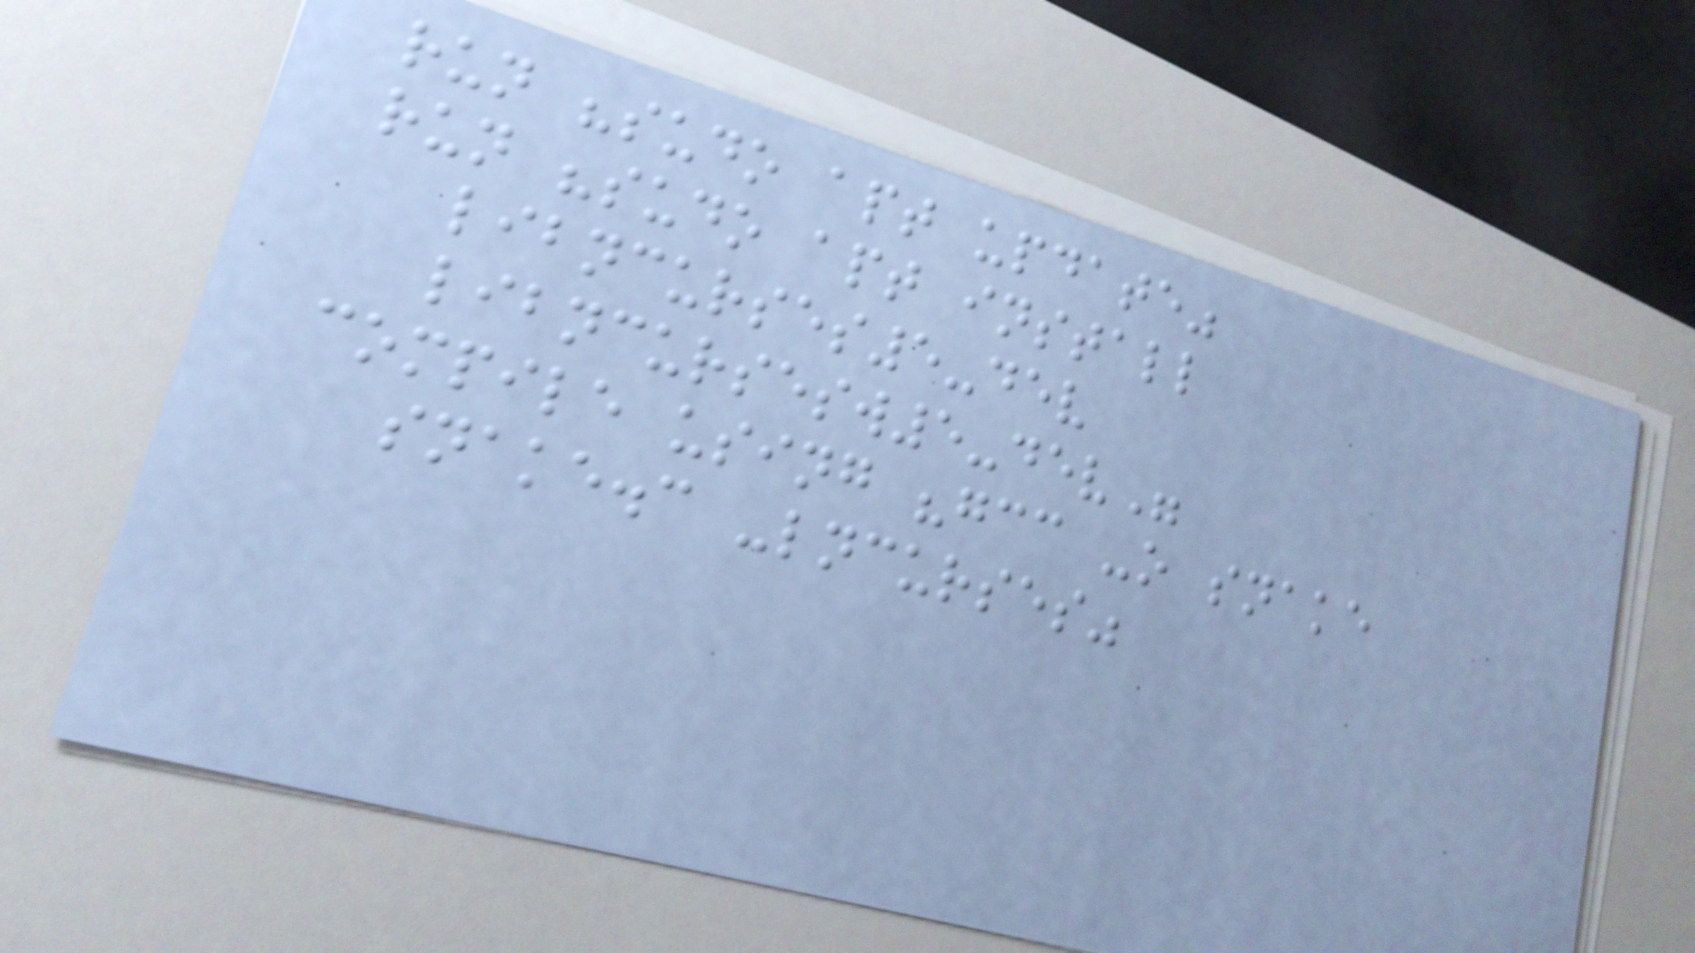run "sudo apt update"
run "sudo apt install
libncurses5-dev
libncursesw5-dev"
compile using "gcc -o snake
snake.c -lncurses"
